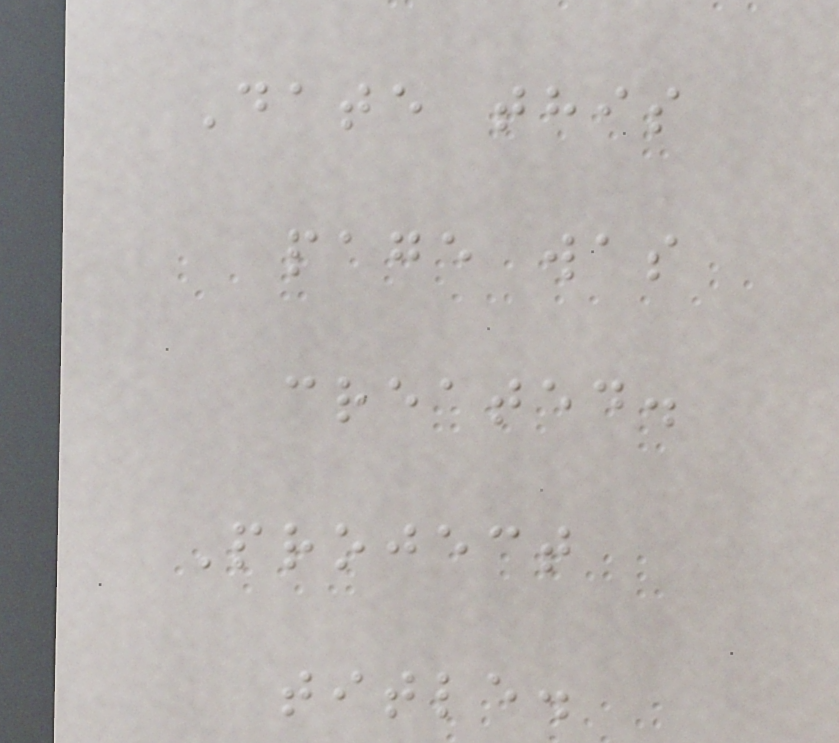Date this
page was
created.
Project
title.
